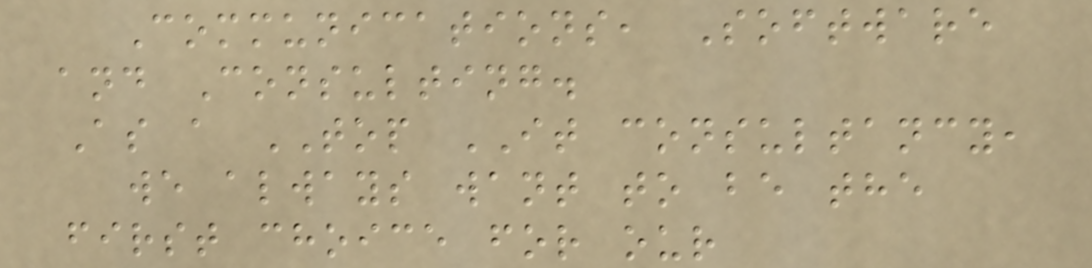Communications, Software
and Consulting.
As a TOP IT consultancy,
we always want to be the
first choice for our
